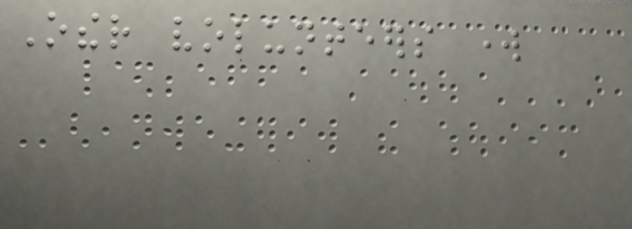Other volunteers work
